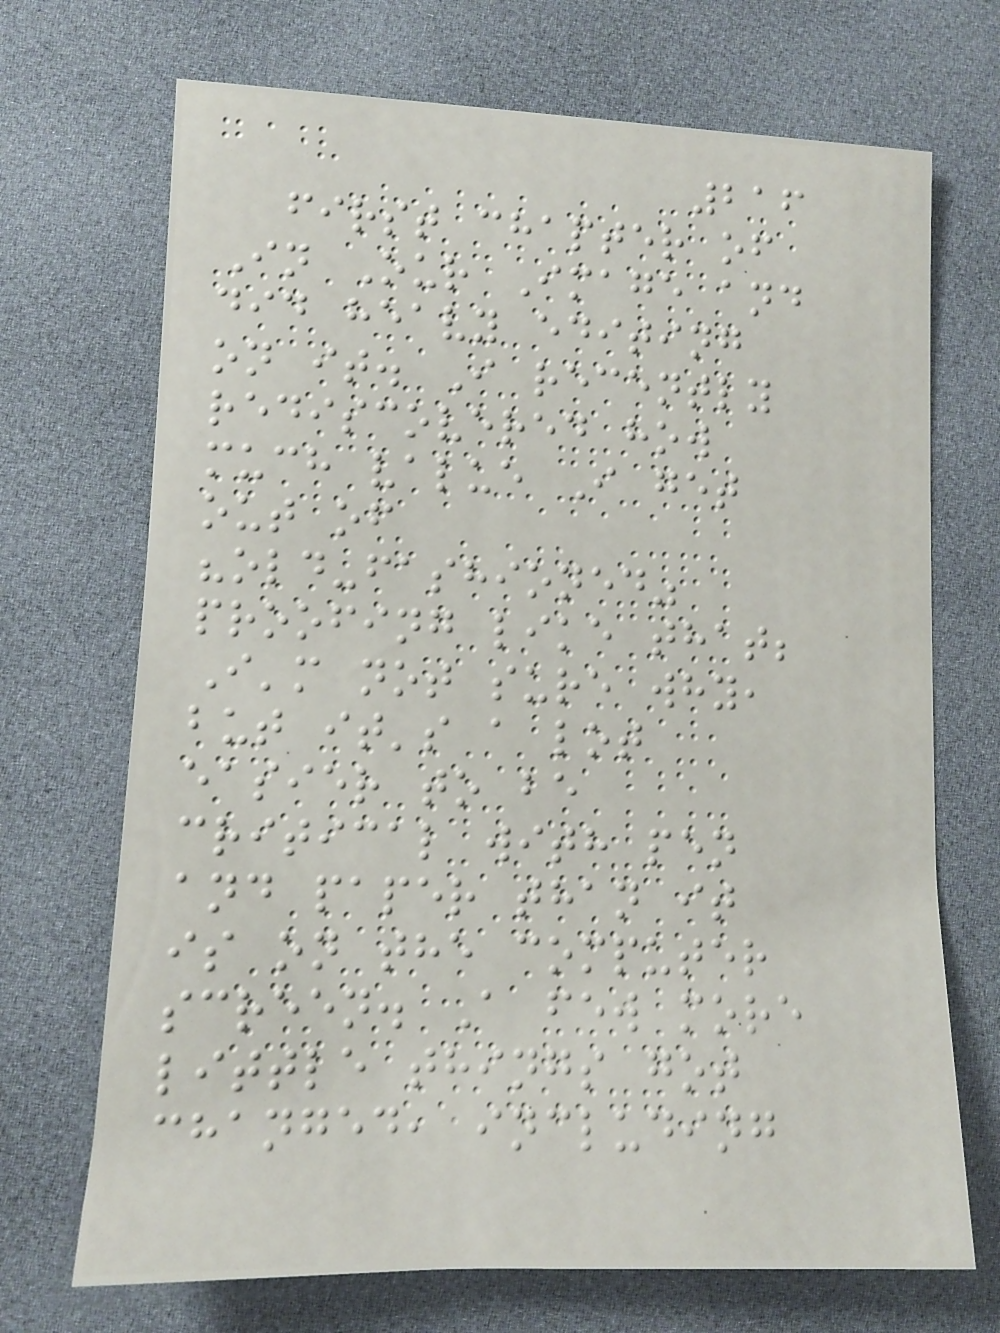216
first chapter of
In Our Image and
did heavy editing
on it. I recently
rediscovered how
much value I get
out of
"old-fashioned"
proofing like that;
I'm not sure why,
but it's a lot
easier to be
critical with pen
and paper than it
is on the computer
screen. A few more
little things got
changed, including
